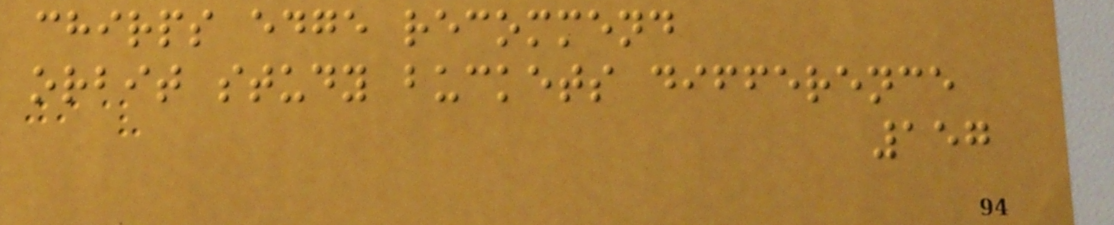chirps edge recommend
orbit study buckets difference
157
